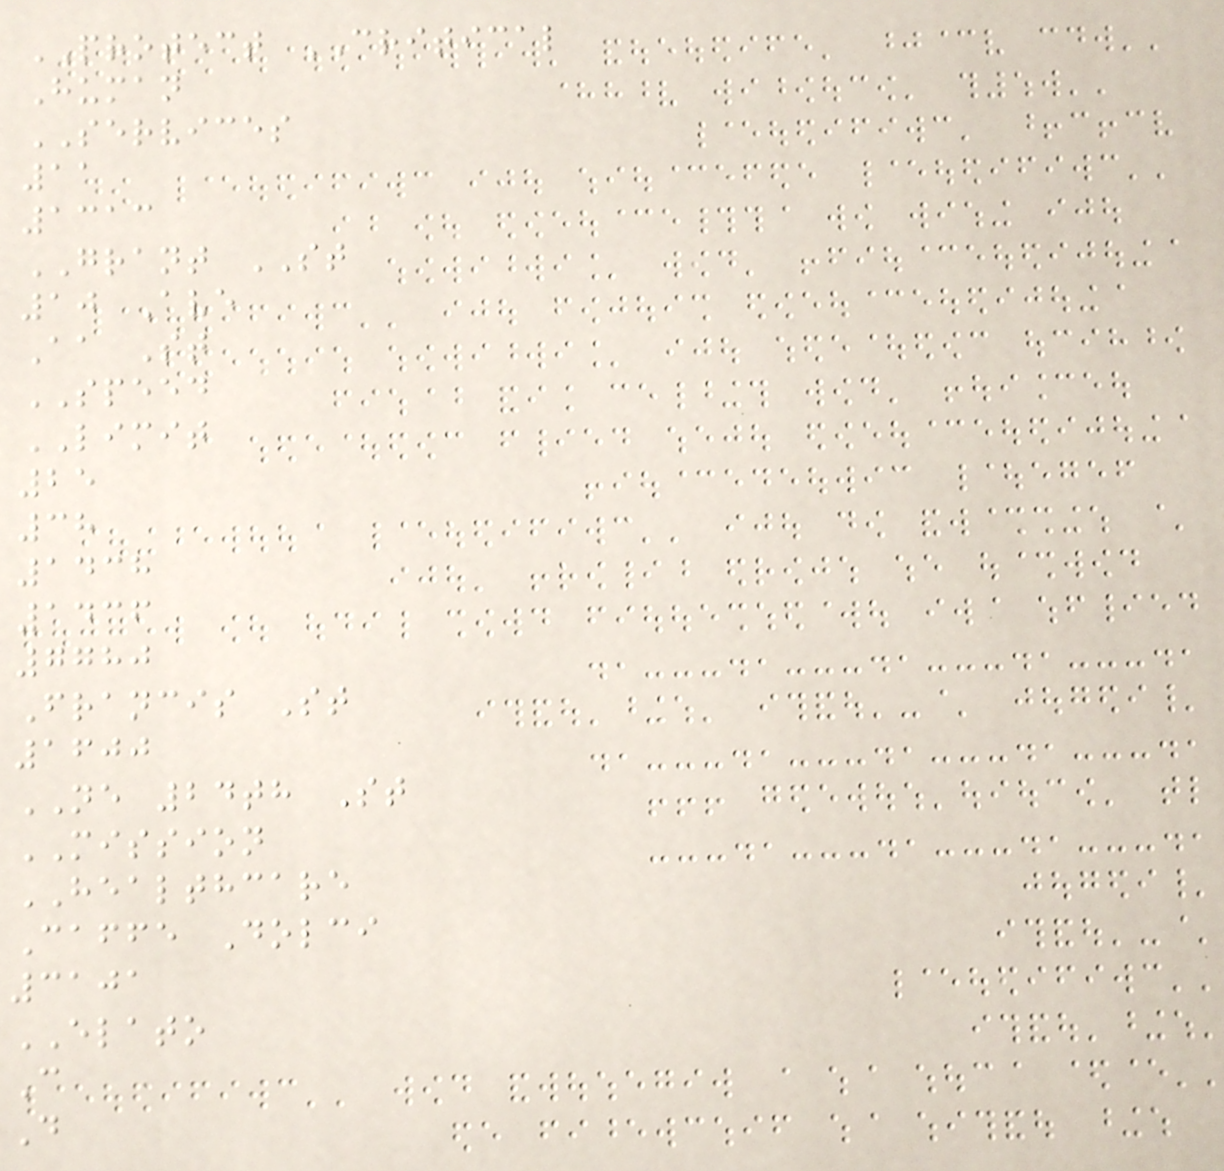PROTECT CRITICAL
Human
SERVICES
11
1313
GRANT ST
10 Ave
Aa St
SPEED
LIMIT
25
38
1438
1436
7780
Francis St
1600
NE 24th St
MISSION
HEALTHCARE
Caffe Dolci
3101
ELATO
C
D
